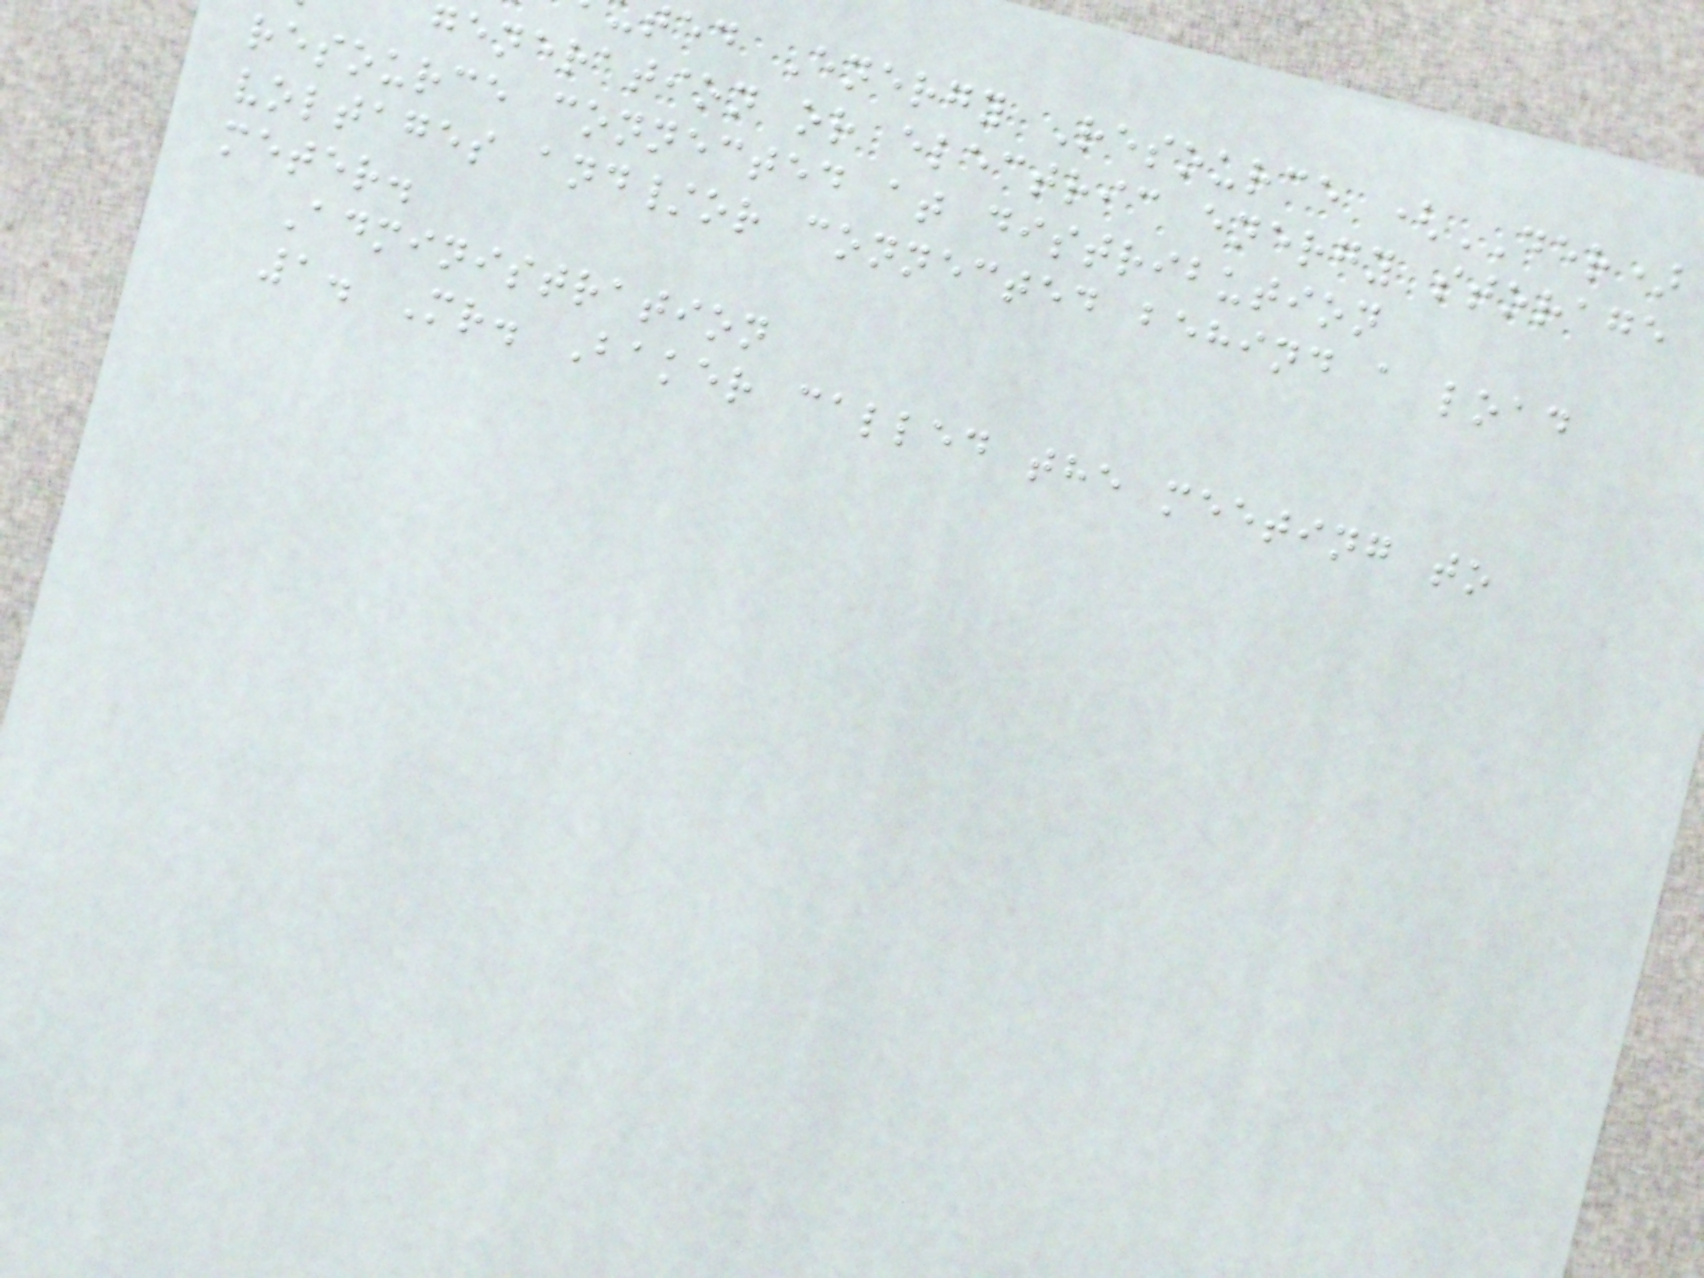ted Energy Resource (DER)
generation or electric energy storage
resource connected at distribution
voltages and/or connected behind a load
meter.
Administration
1. Mr. Baker called the meeting to
